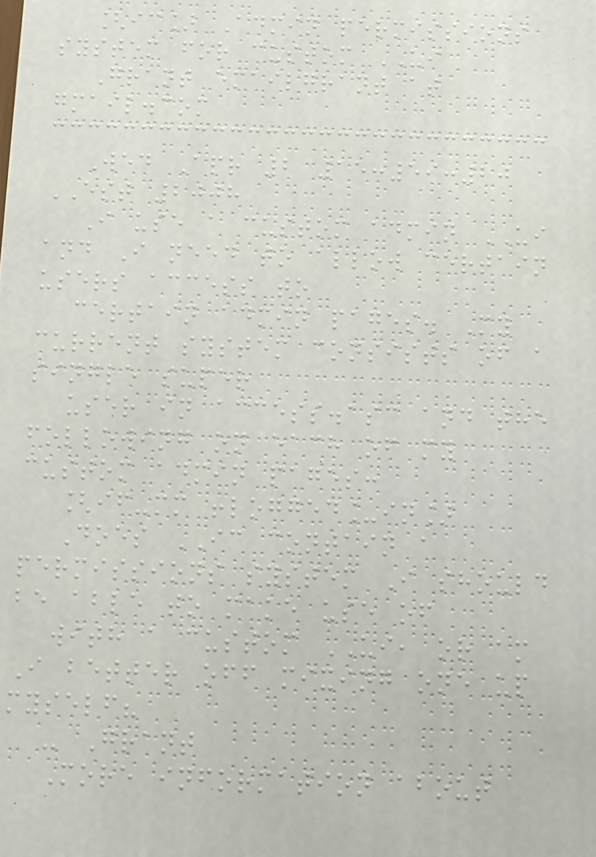[ic] Admin permissions
system for custom UI
Grant emailgrant at
gmail.com
Wed Apr 2 15:59:20
EST 2008
I use a custom admin UI
and I need to allow certain
users access to
certain admin pages. My
current system consists of a
single super
user in access.asc and the
following on each of my
custom admin pages:
[if-mm !logged_in]
Does IC contain a
permissions system I should
be able to make use of
with a custom UI, or am
I better off mixing one up
myself?
- Grant
More information about
